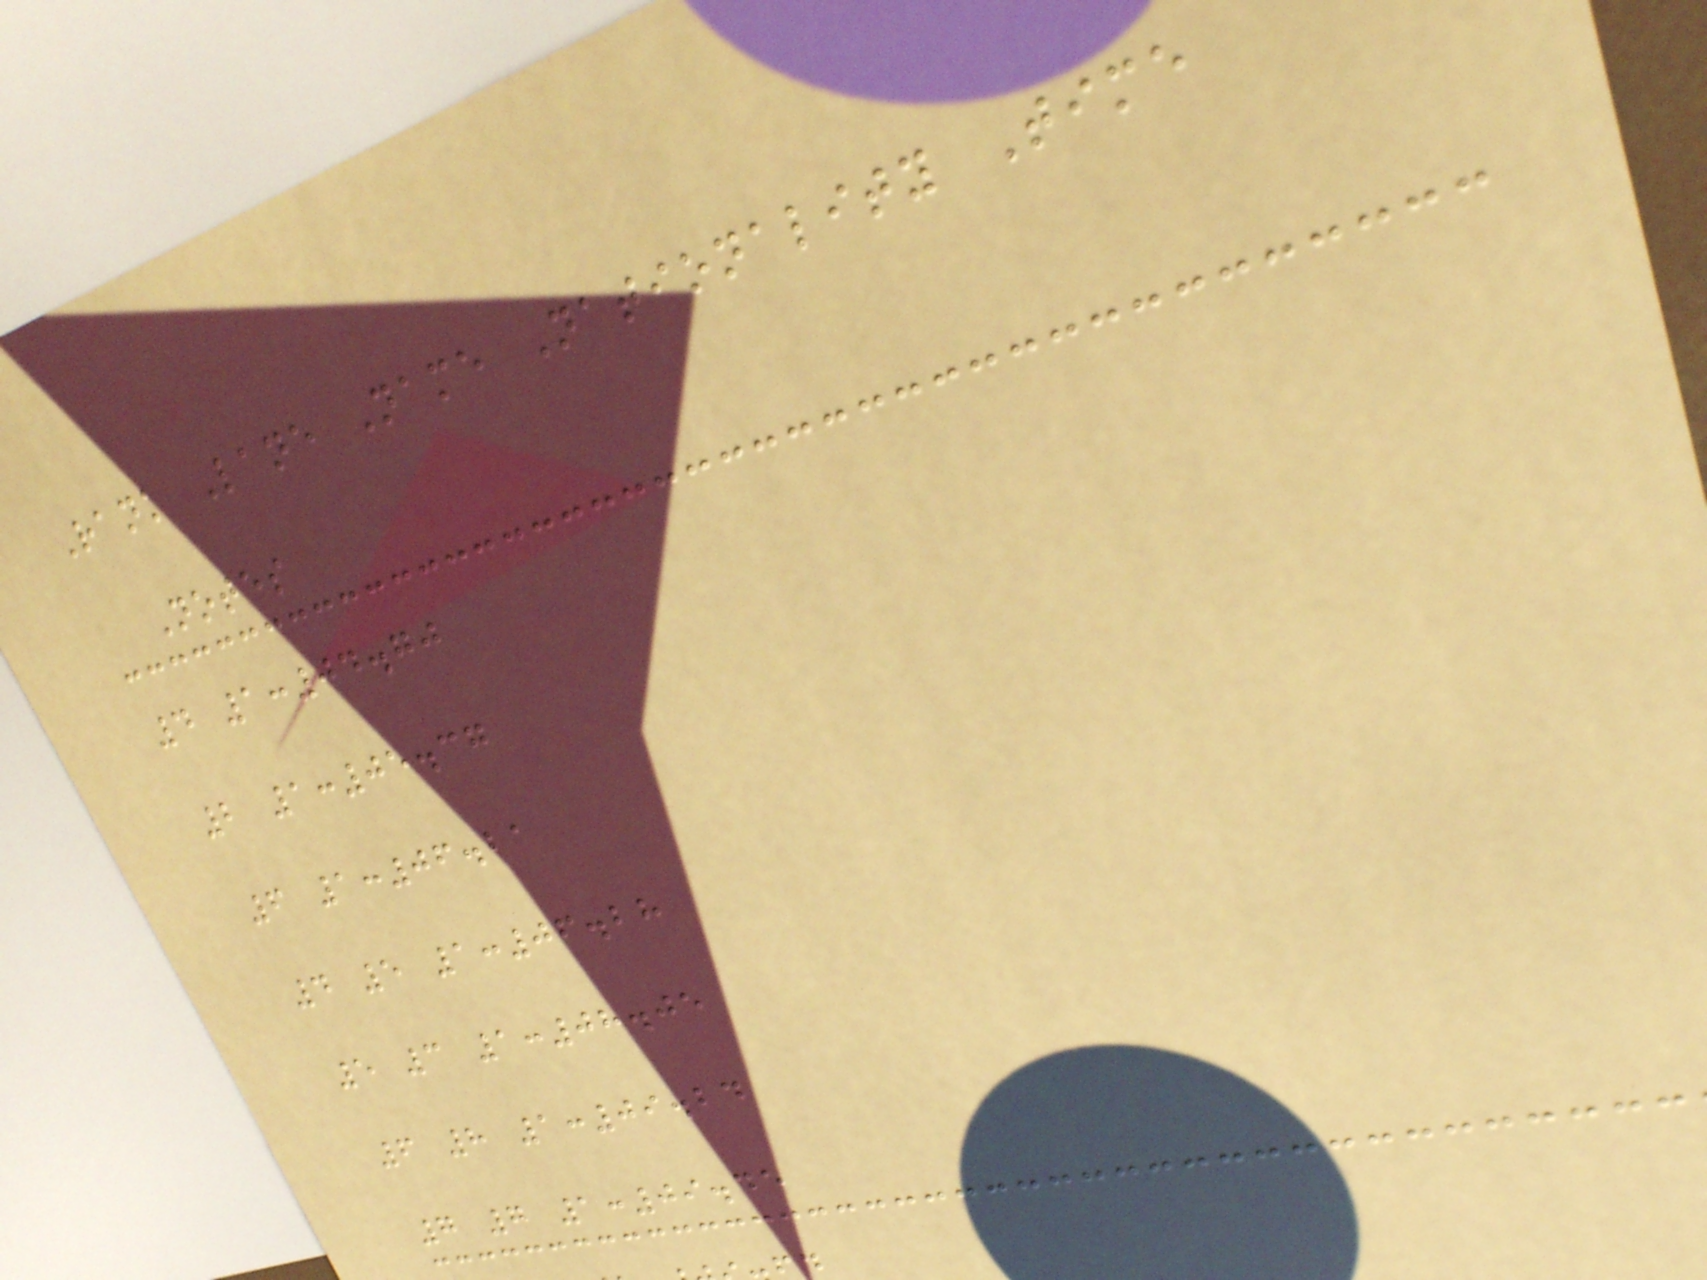Rank Lane Name Nationality Time
Notes
4 1:04.70
2 1:05.37
6 1:06.21
4 5 1:06.28
5 3 1:08.05
6 8 1:09.24
7 7 1:09.45
